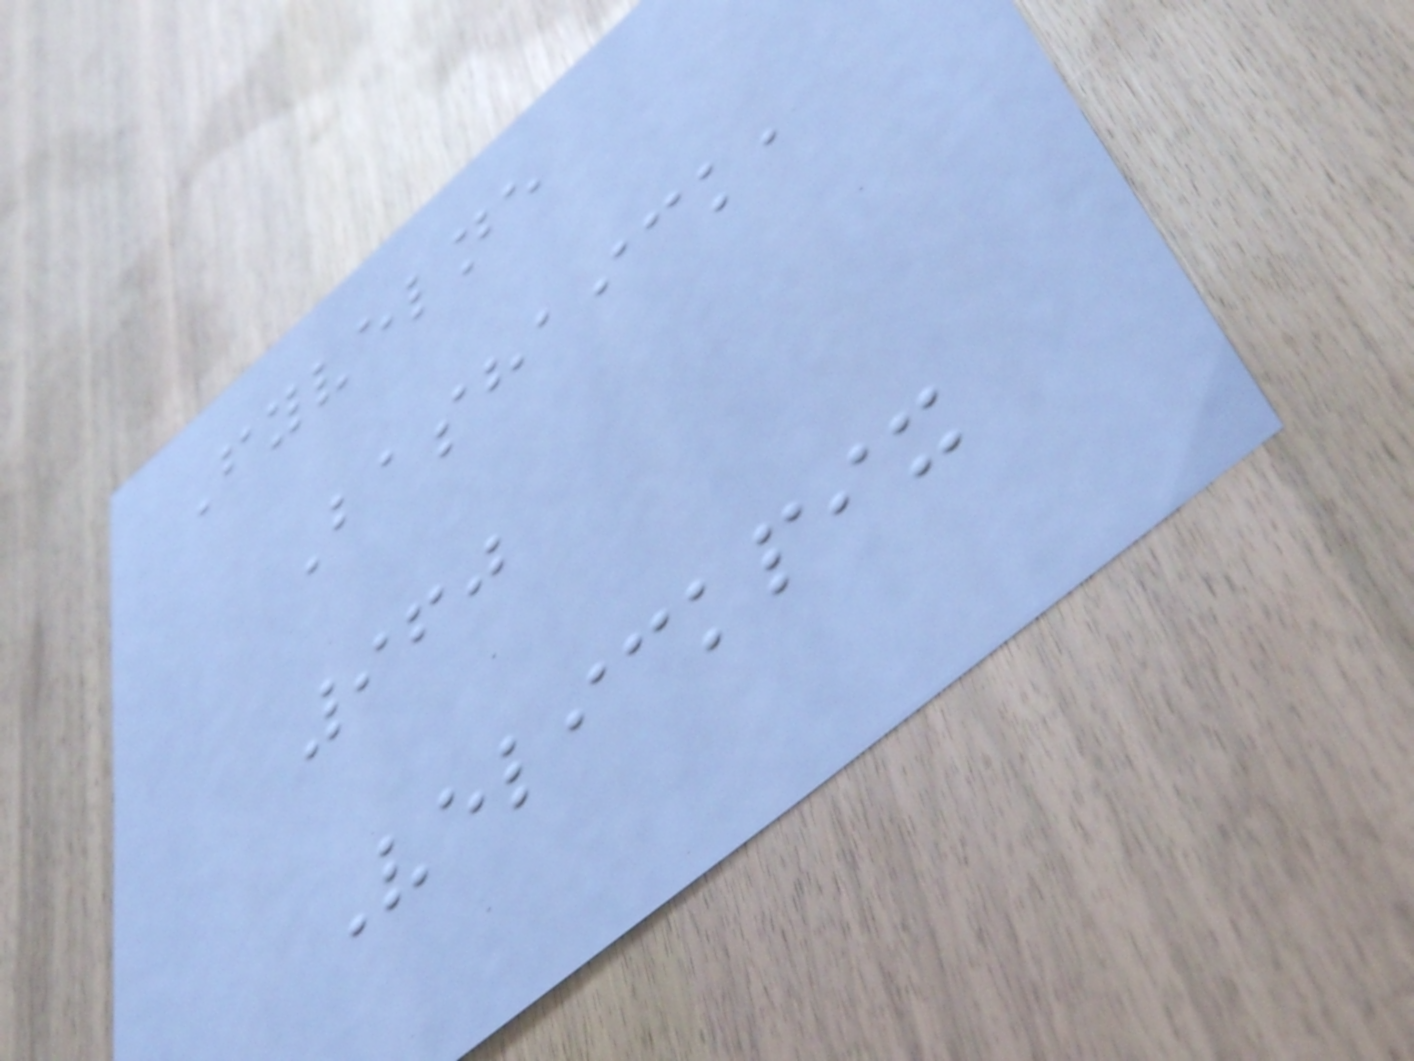Fyvelne
Bashaick,
960
Velickpix
